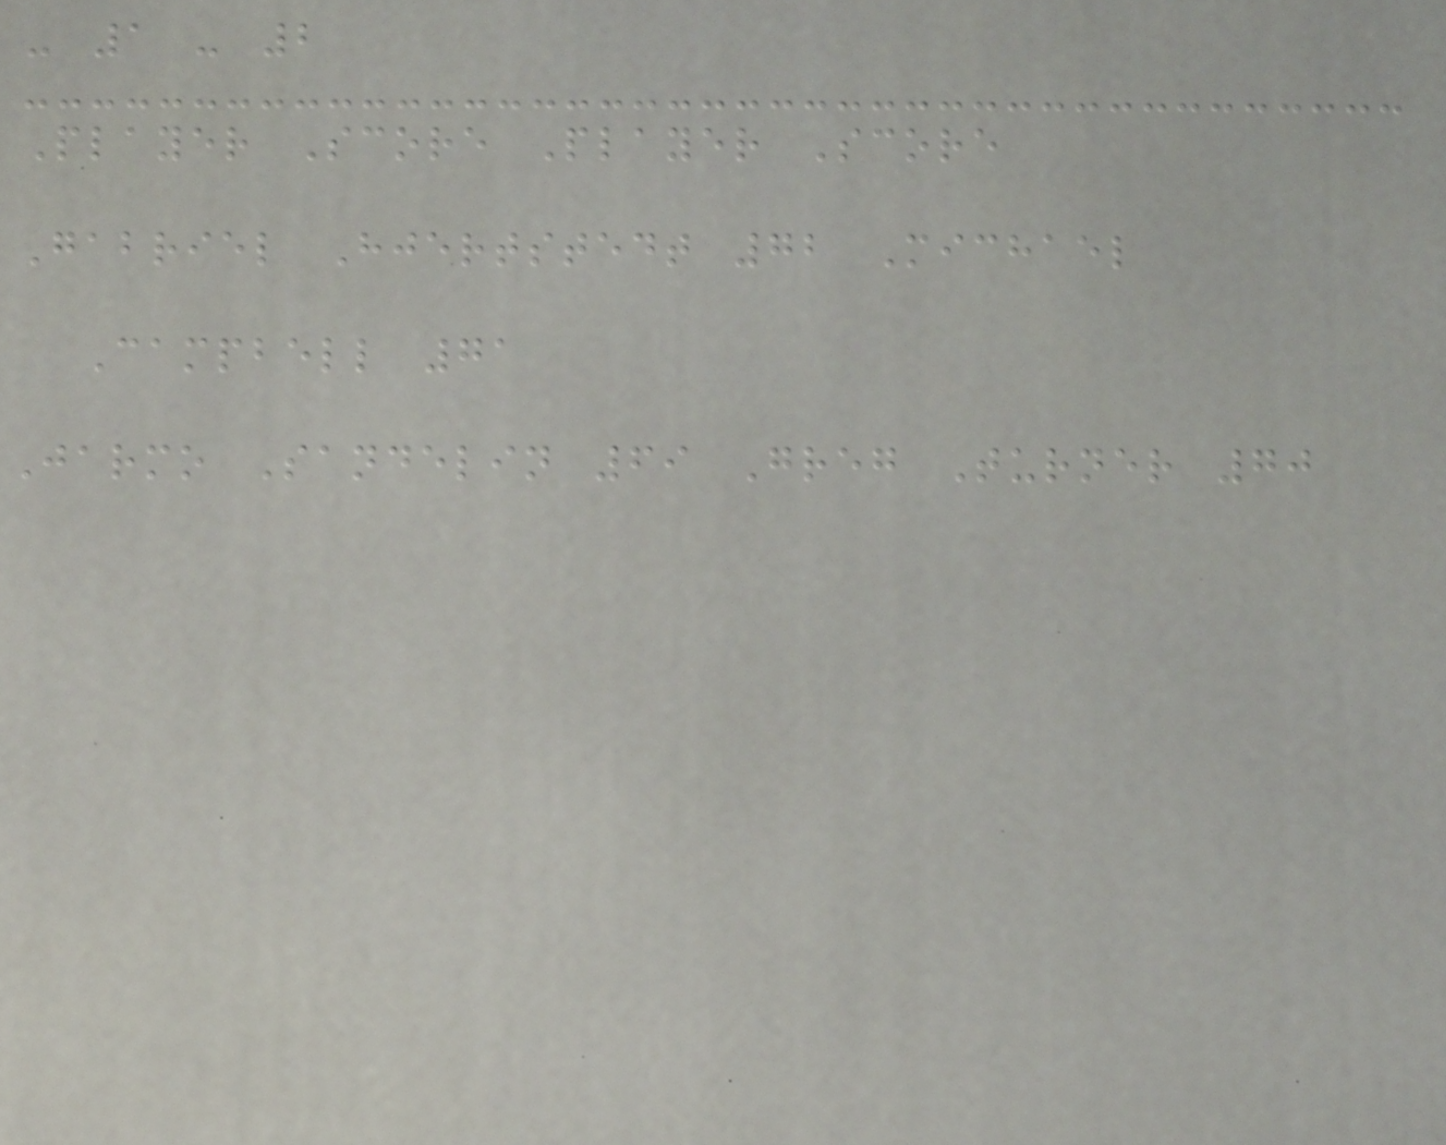- 1 - 2
Player Score Player Score
Gabriel Hjertstedt 72 Michael
Campbell 71
Jarmo Sandelin 69 Greg Turner 70
